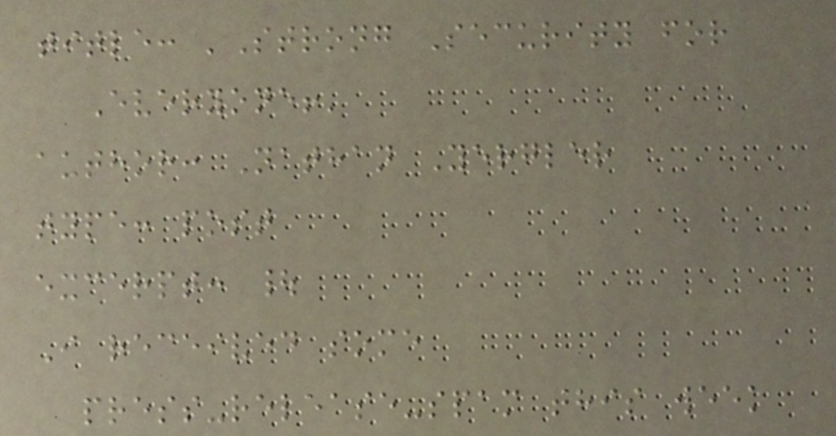title: 'Strong Security for
Everyone!'
author: Nathan Yergler
type: post
excerpt: |
I received some
press-release-spam this week
